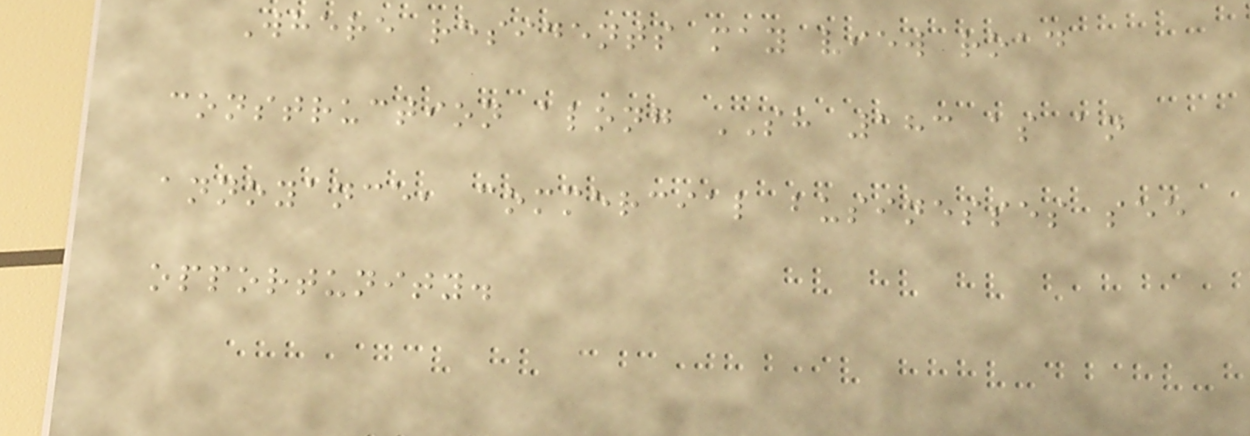Where residents may view road
construction along SH 183 as an
annoyance, commercial businesses see
opportunity.
